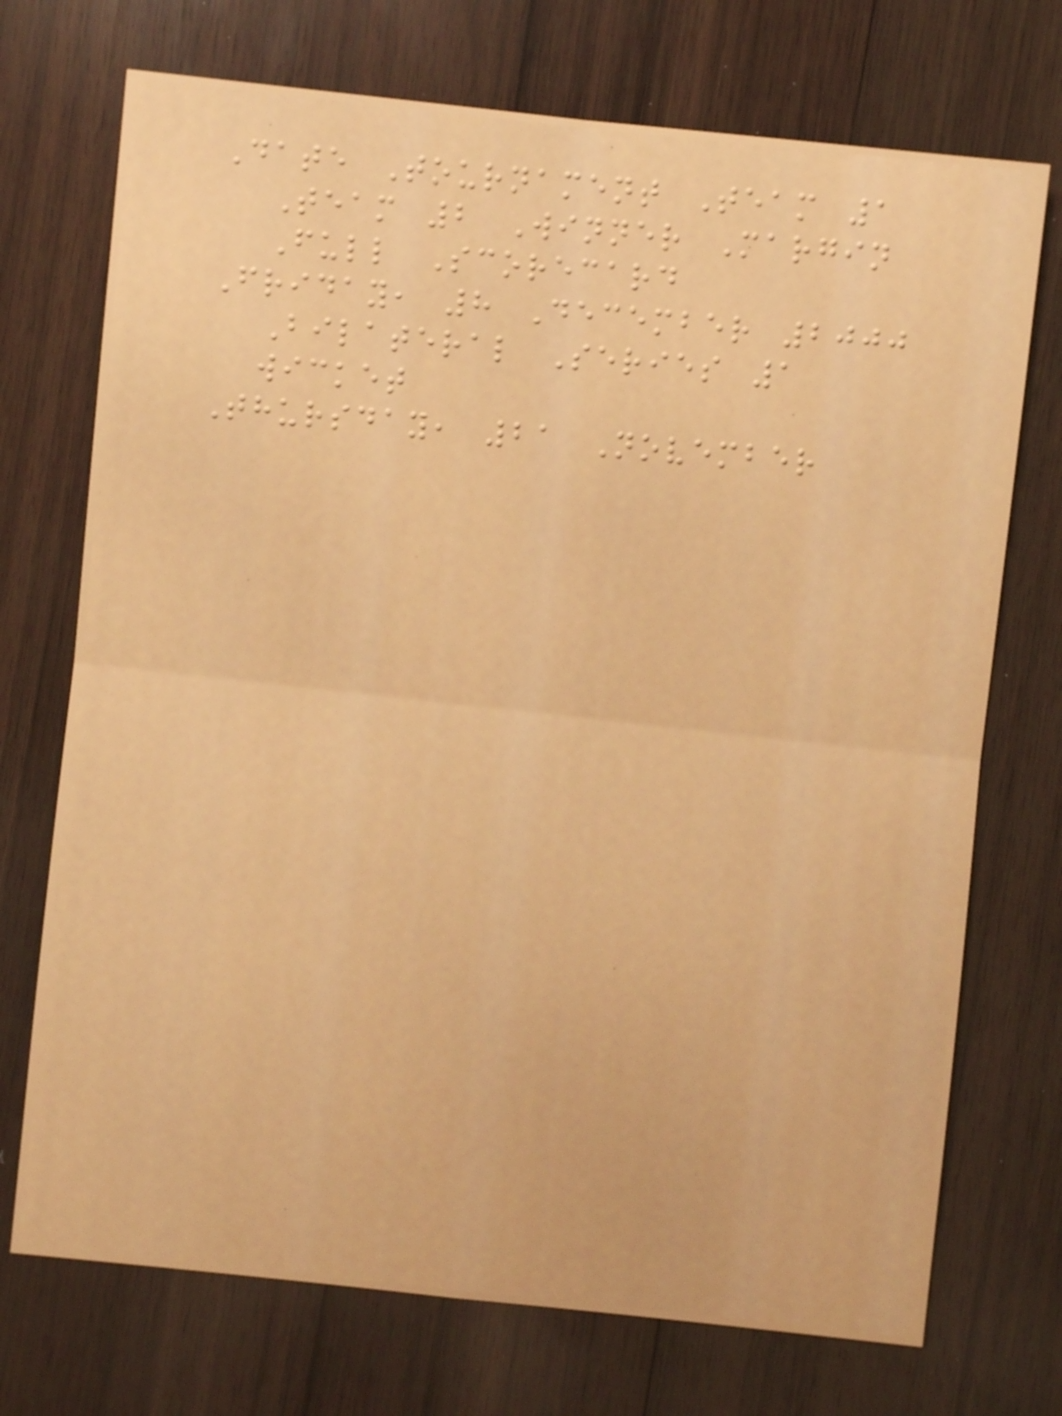Date Tournament Team 1
Team 2 Winner Margin
Full Scorecard
Friday, 8 December 2000
Bilateral Series 1
wicket
Thursday, 21 November
